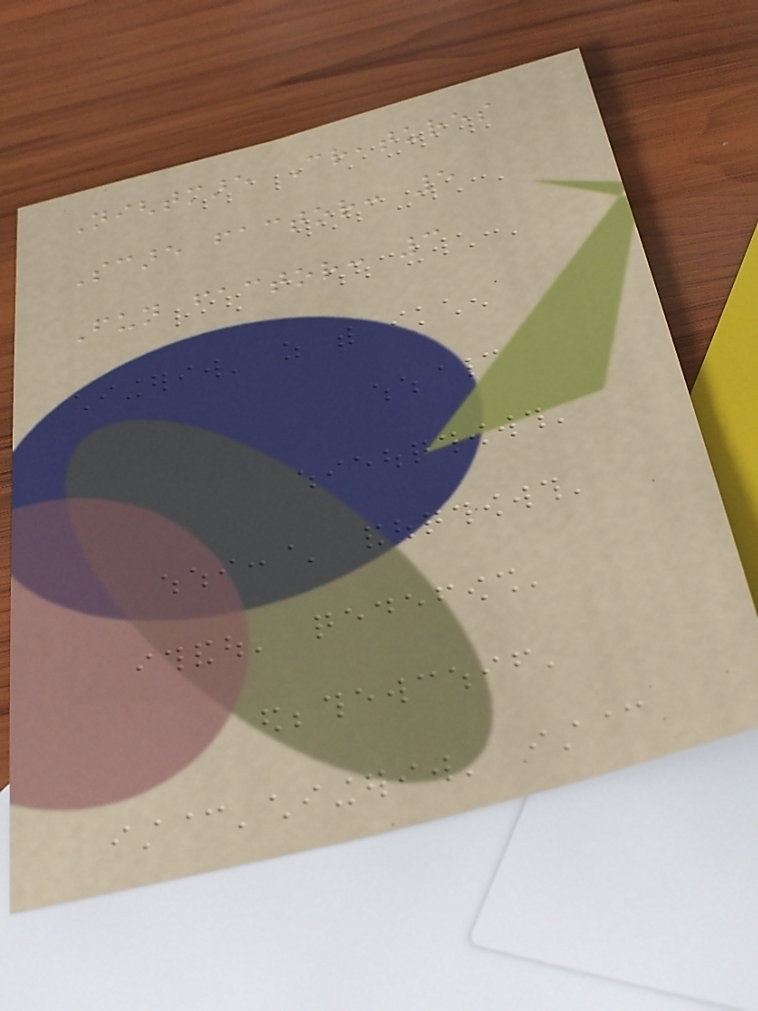Nightmare Creatures
Scare factor: 5
Fun factor: 3
